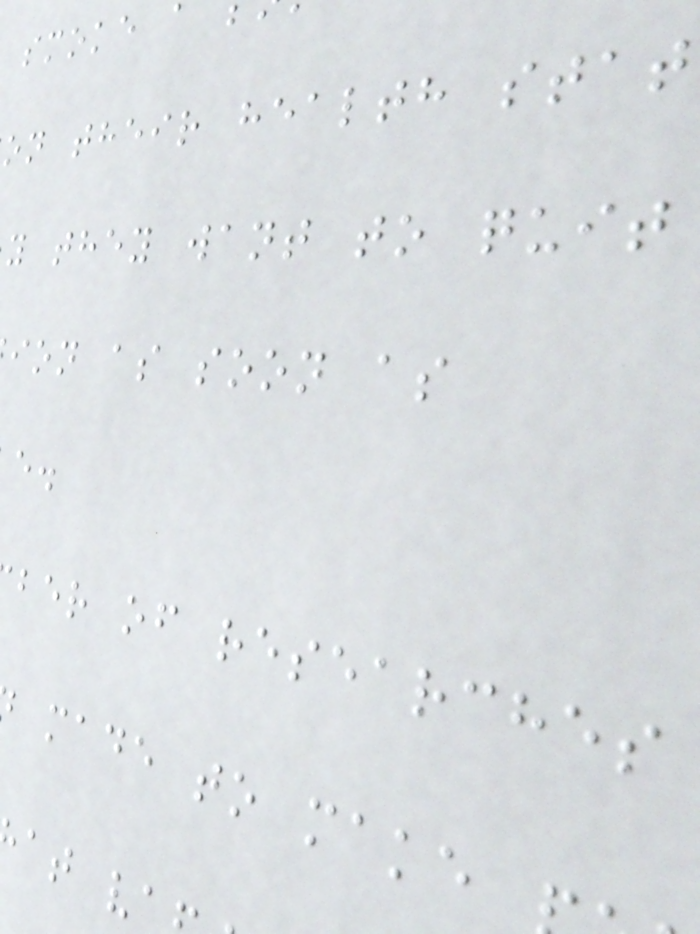on their health stat
y they want to quit
ion as soon as
ber of researches
made to make
